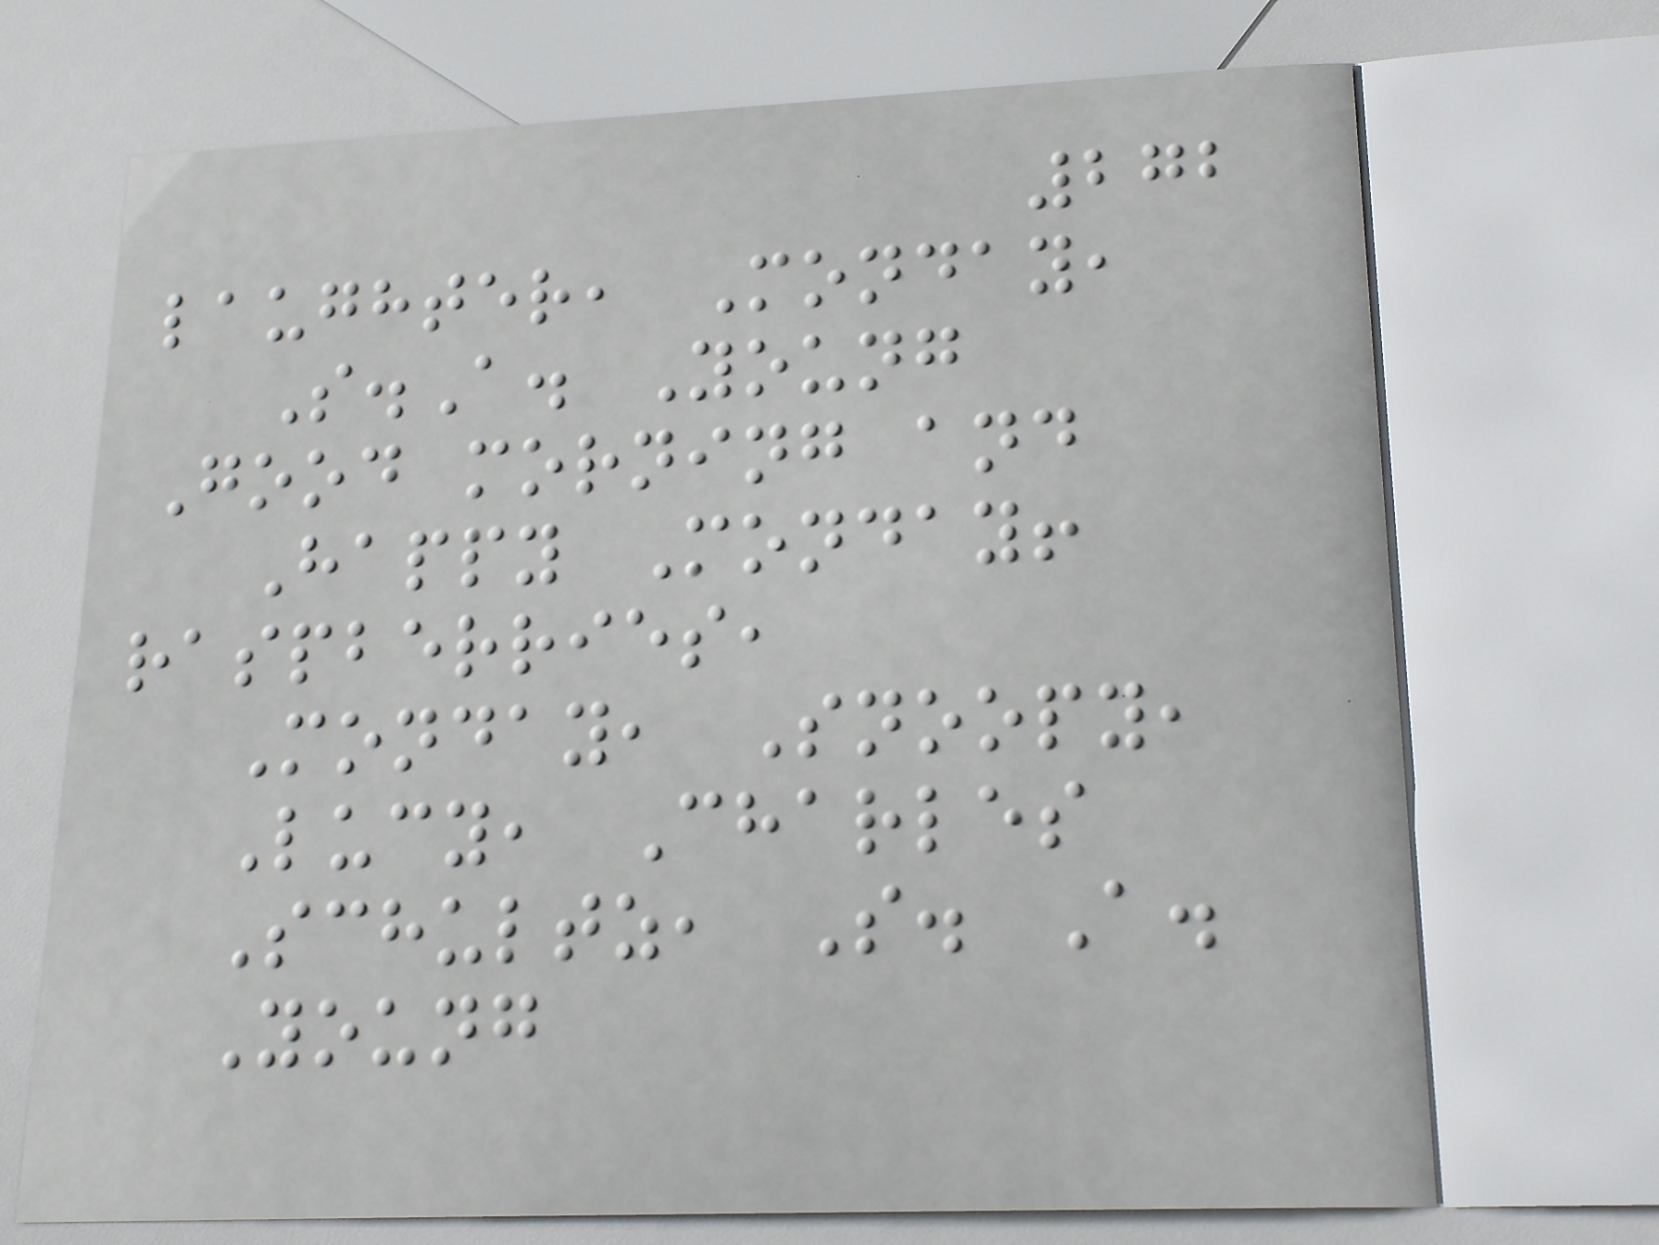272
laughter, Monday,
S.A. Young
Good morning and
Happy Monday!
raspberries,
Monday, Snoopy,
Lucy, Charles
Schultz, S. A.
Young
